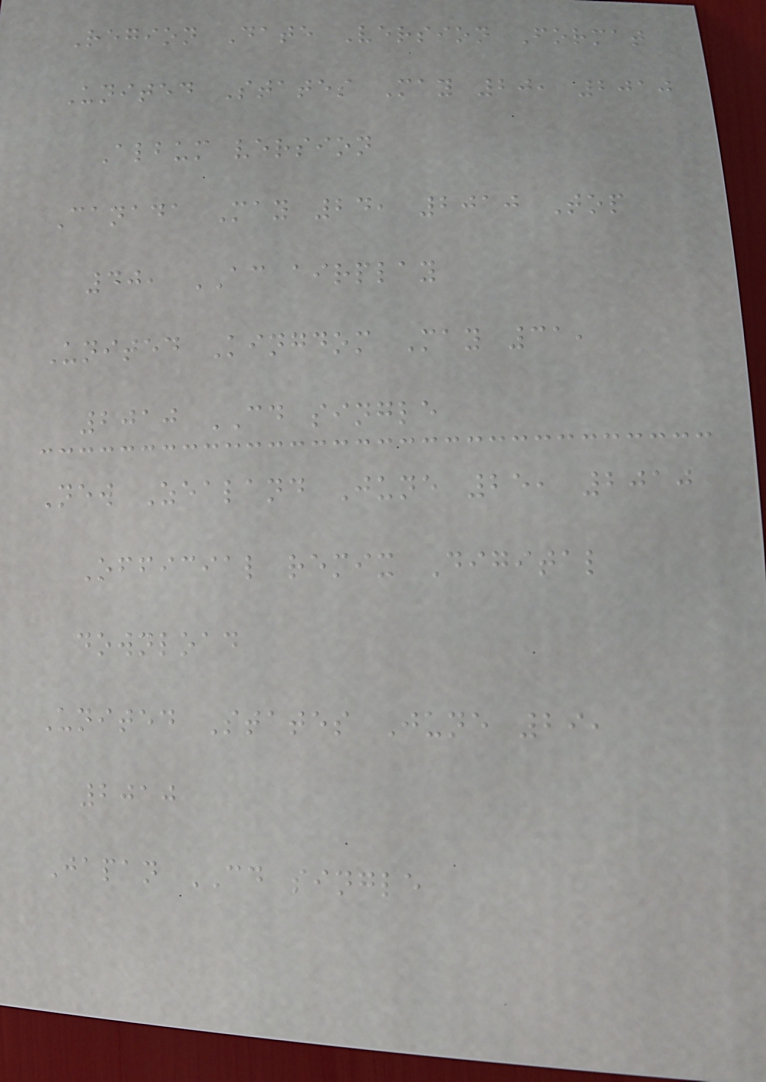Region Date Version Format
United States May 20, 2010
Album version
Canada May 24, 2010 Top
40, AC airplay
United Kingdom May 31,
2010 CD single
New Zealand June 25, 2010
Official remix Digital
download
United States June 29,
2010
Japan CD single
